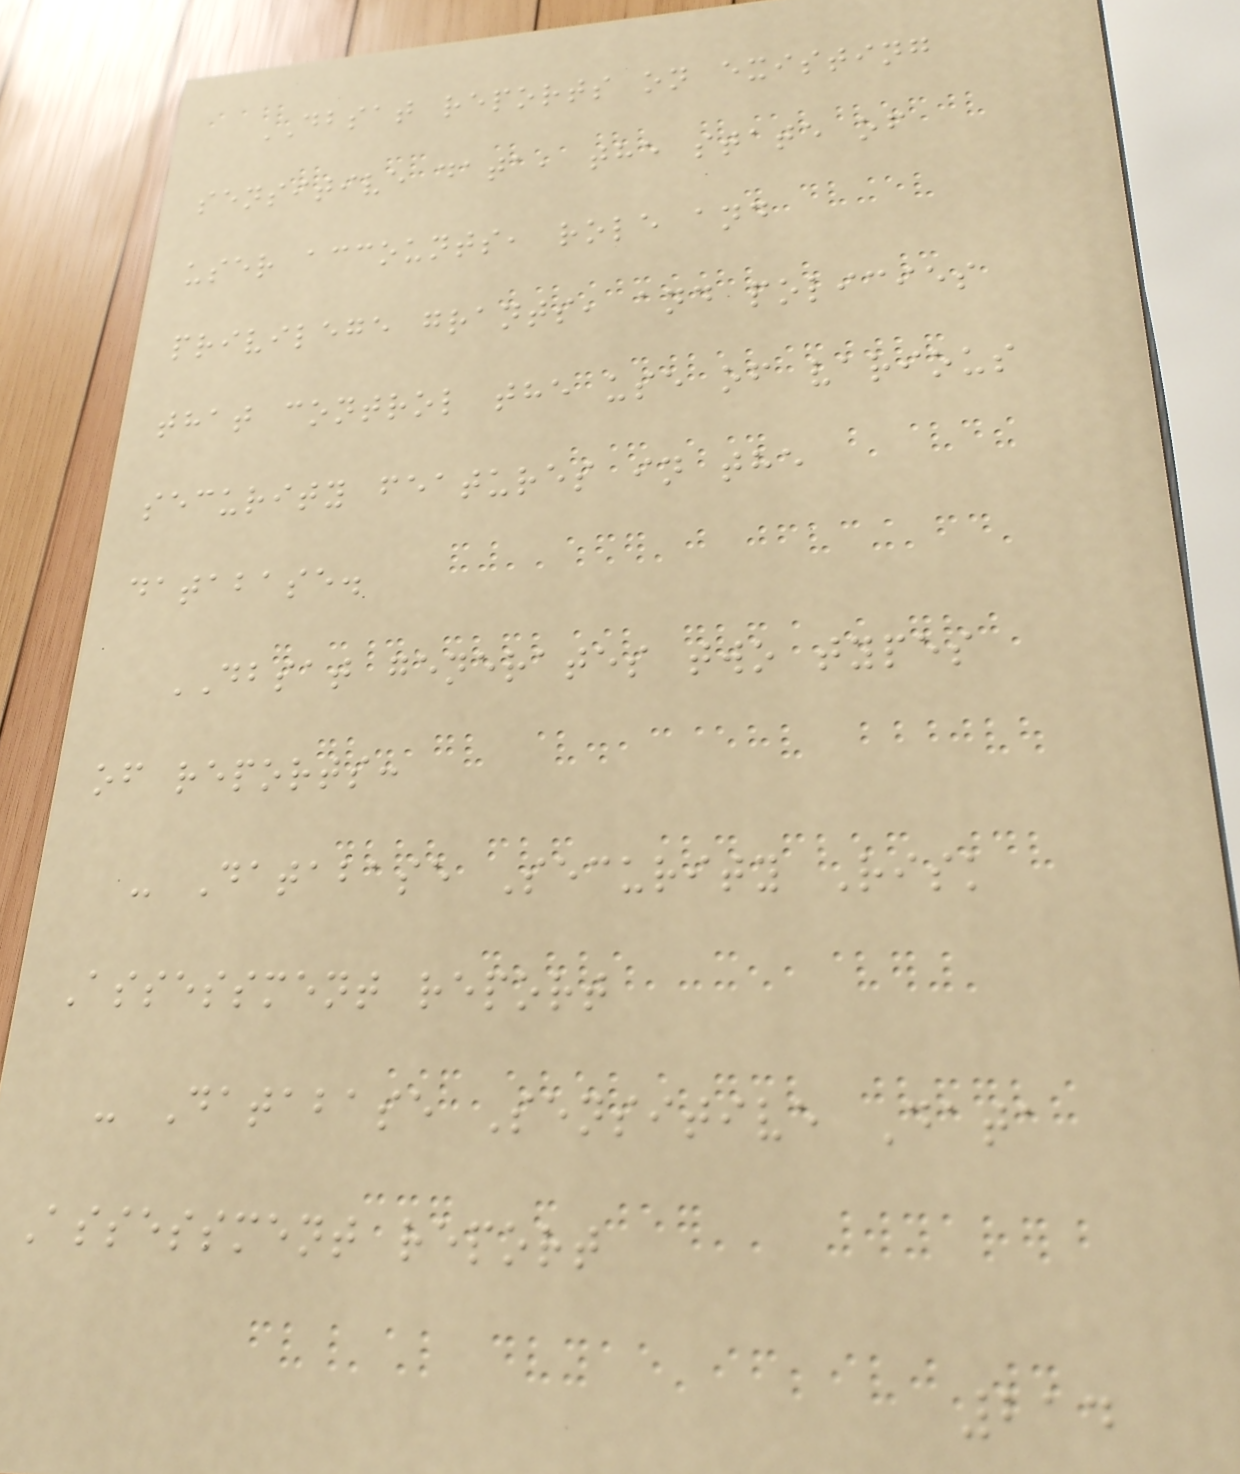DBSAT reports on existing
sensitive data, the state of
user accounts, role and
privilege grants, and policies
that control the use of various
security features in the
database.
DBSAT generates two types
of reports:
- Database Security Risk
Assessment report
- Database Sensitive Data
Assessment report
214
